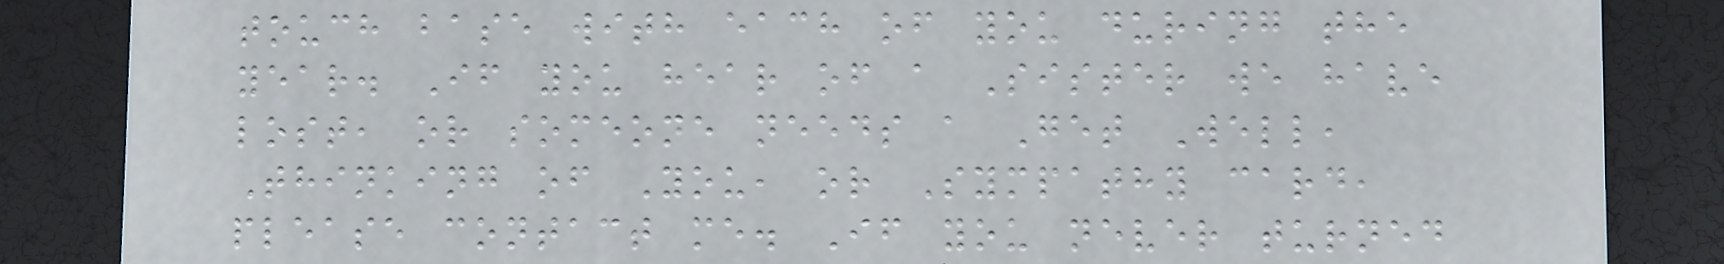touch base with each of you during the
year. If you hear of a Sister we have
lost, or someone needs a Get Well,
Thinking of You, or Sympathy card,
please contact me. If you never turned
